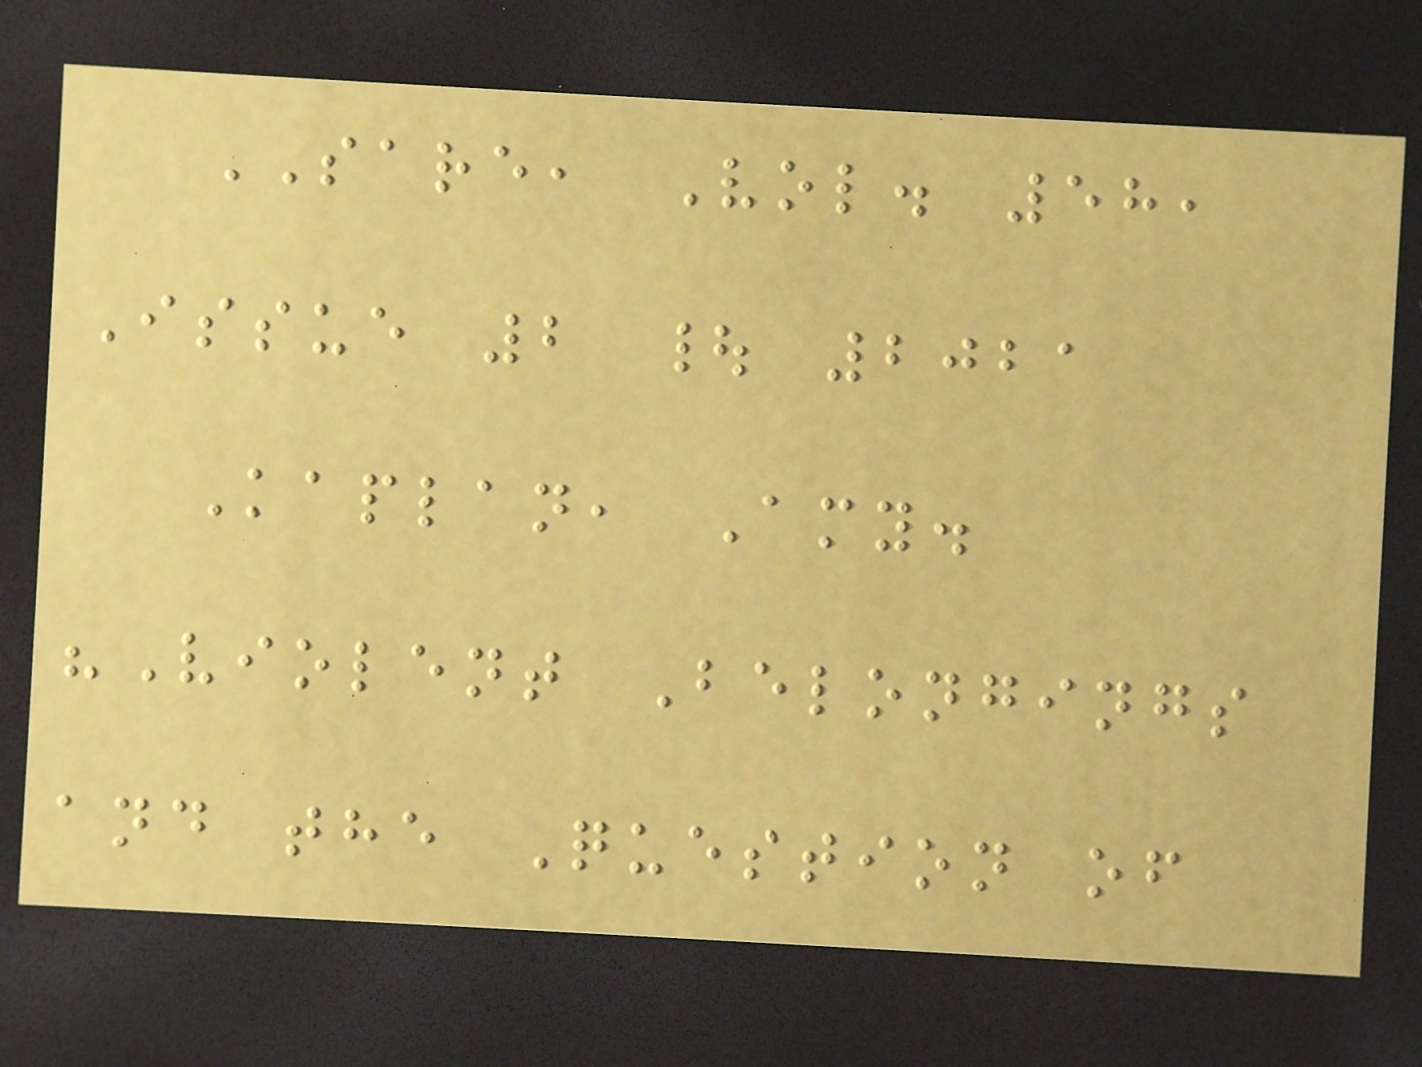SARE, Vol. 58,
Issue 2 | 2021
Kaplan, Amy.
"Violent Belongings
and the Question of
